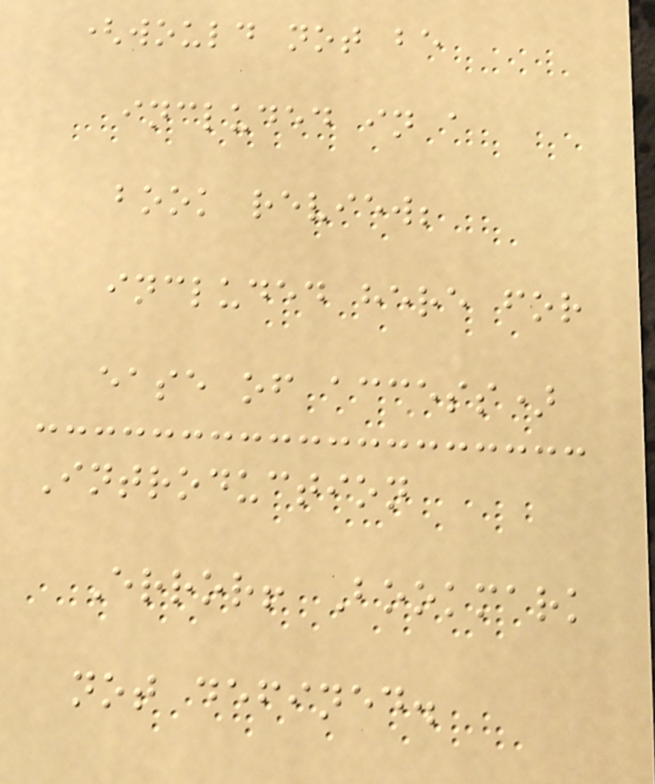(would not be
included in a
book review;
included here for
ease of access)
Introduction
Error! Bookmark
not defined.
